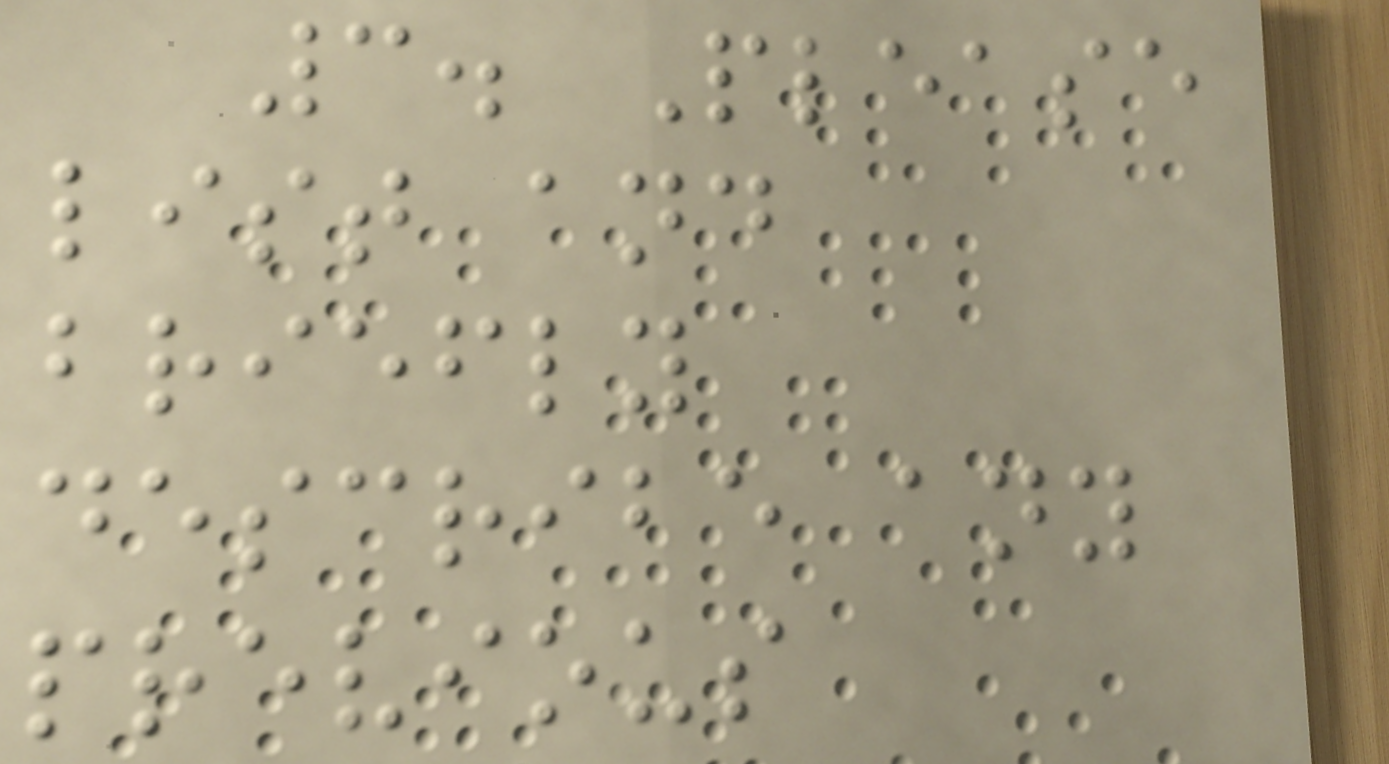3. Please
list and
briefly
describe any
previous
